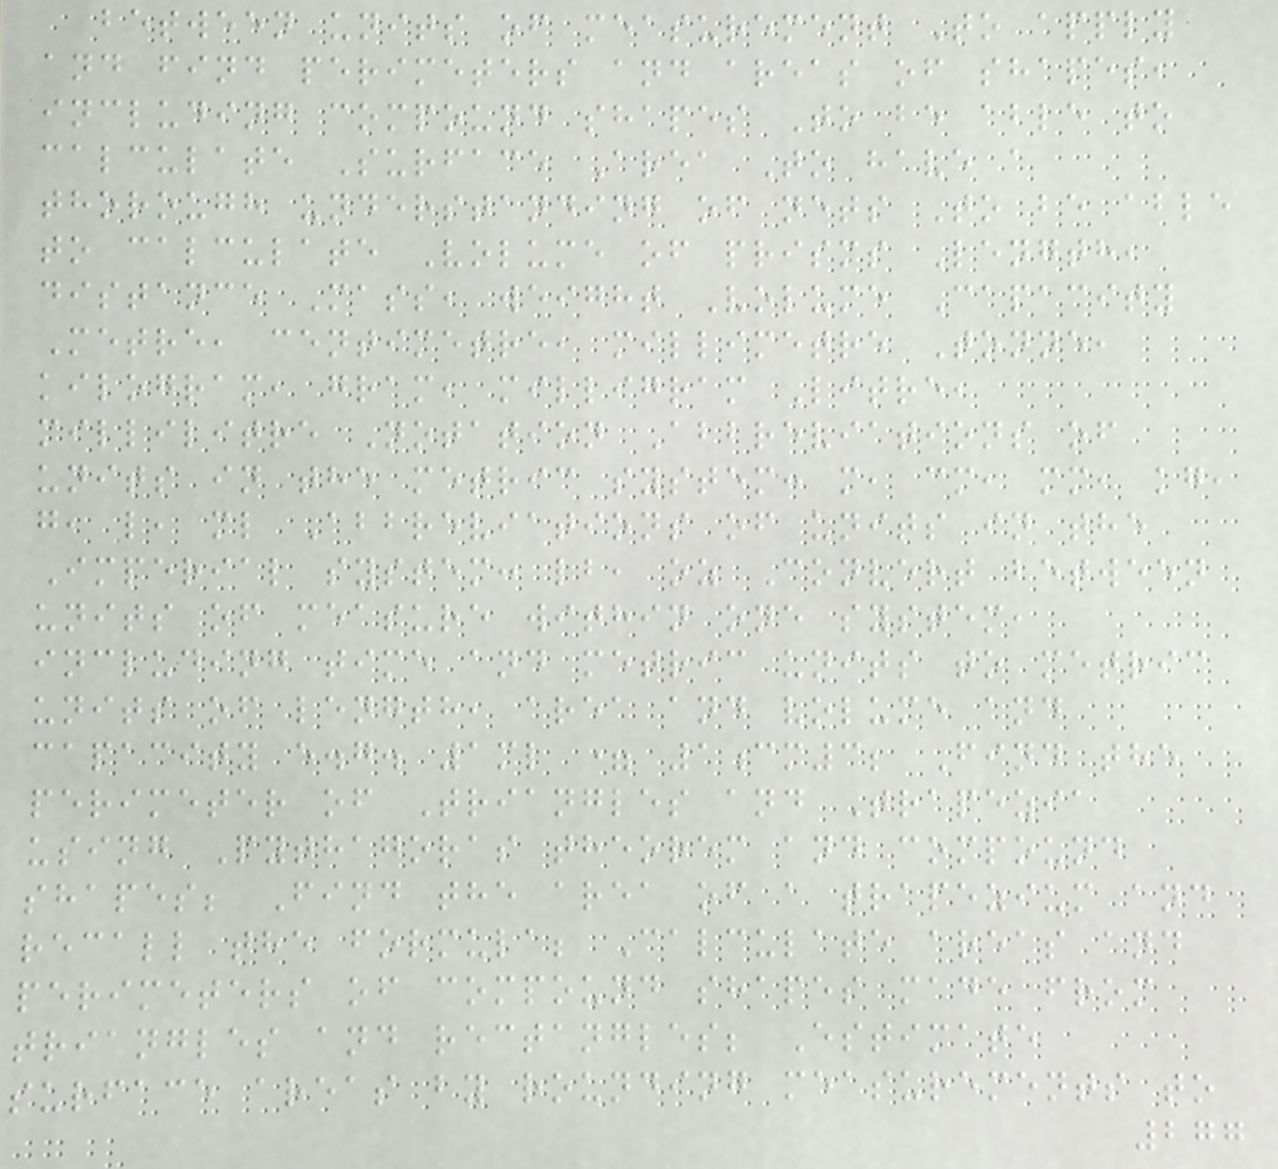between units of measurement To apply
and find perimeters and areas of shapes,
including compound shapes To be able to
calculate Surface Area To have a
thorough understanding of nets To be able
to calculate Volume of prisms Length,
distance Mass, weight Volume Capacity
Metre, centimetre, millimetre Tonne,
kilogram, gram, milligram Litre,
millilitre Notation Abbreviations of
units in the metric system: m, cm, mm, kg,
g, l, ml Abbreviations of units in the
Imperial system: lb, oz Convert between
units of measure within one system,
including time and metric units to metric
units of length, area and volume and
capacity e.g. 1ml = 1cm3; Find the
perimeter of Triangles and Trapezia
using Pythagoras theorem and compound
shapes; Find the area of a trapezium and
recall the formula; Calculate areas and
perimeters of compound shapes made from
triangles and rectangles; Estimate
surface areas by rounding measurements to
277
